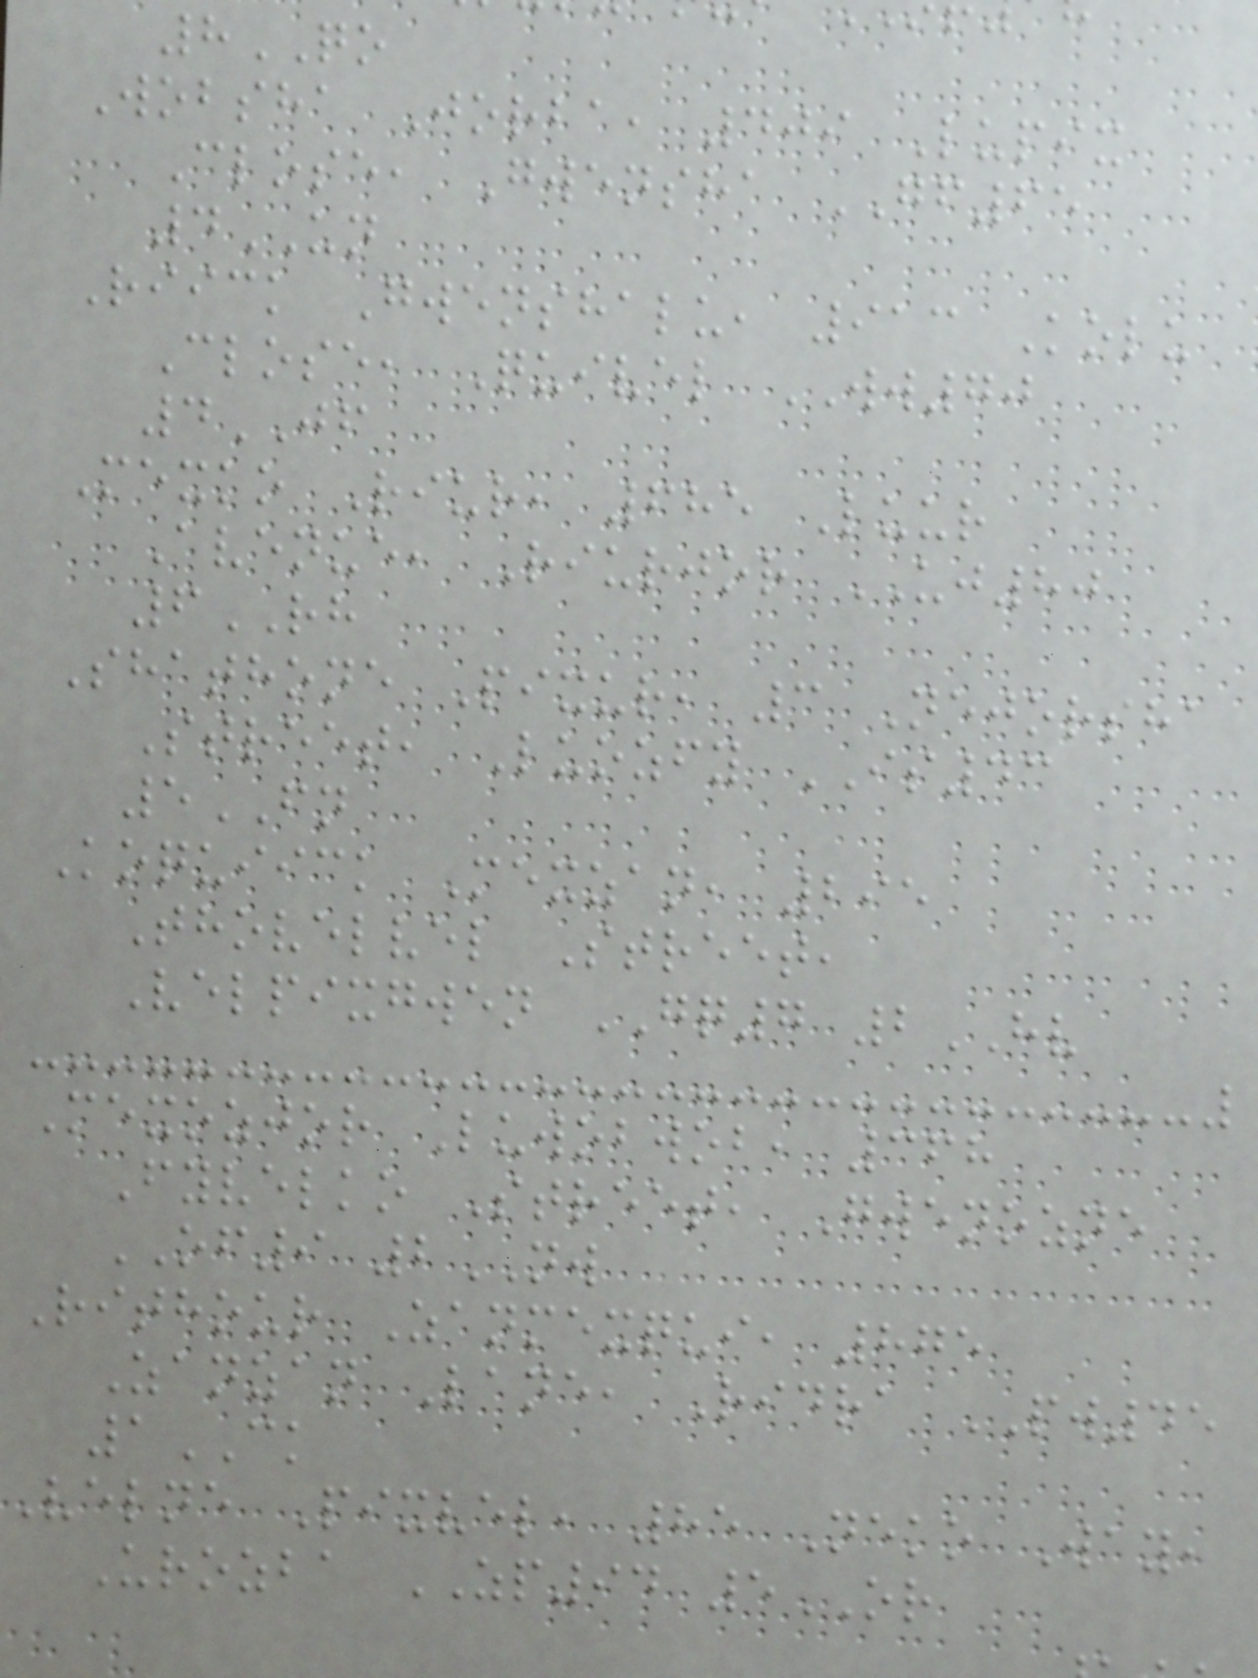8QO
Wobsha Jorba, 409 Lupix
Close, Gwensha GF65
4UN
Riick Gwenshalu, 913 Kolu
Close, Quivel WW70
4JF
Mexko Riur, 685 Luur
Avenue, Riurjor UJ80
6RH
Shathone Pixur, 3 Nejorsha
Street, Luozfy IS43
5FN
Koquiick Mexzan, 295
Thovelvel Street,
Velpixgwen GQ7 2HV
Mexozjor Luwobwob, 368
Fyvelko Street, Gwenozne
OF9 2NW
Rithour Zanmexqui, 875
Zanzan Lane, Ridra PW45
1CK
Velne Pixvel, 85 Neko Way,
Urozba ZP94 5OR
